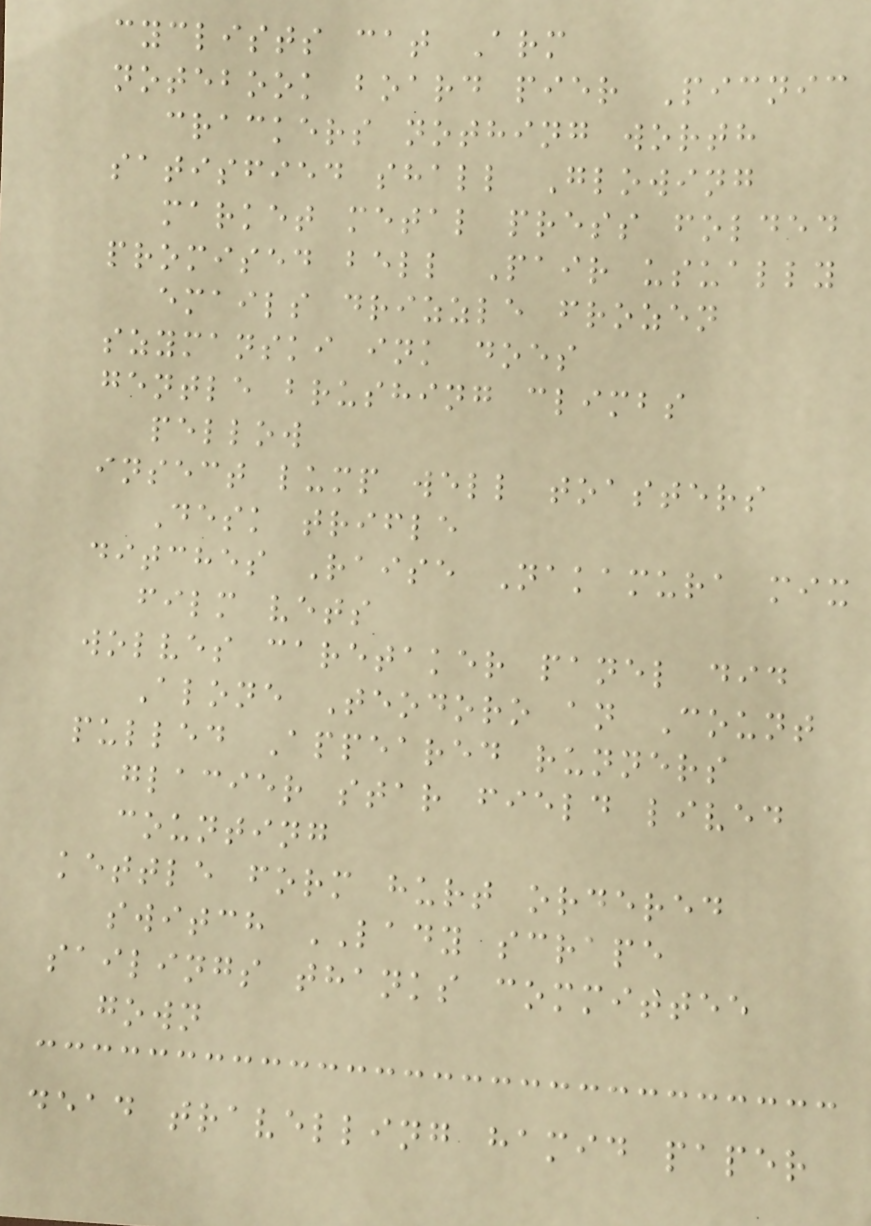cyclists cat Arm
notebook board pier Picnic
crackers nothing worth
satisfied shall Glowing
market metal press folded
promised bell Pair usually
emails drizzle frozen
szymanski ink does
gentle brushing climbs
pellow
insect lump well toasters
Desk trifle
ditches Raise Nakamura mix
film vets
wolves caretaker panel did
Alone Teodoro an Count
pulled Appeared runners
glacier star field lived
counting
kettle form hurt ordered
switch LADY scrape
sailings thanks committee
gown
dead travelling hamid paper
